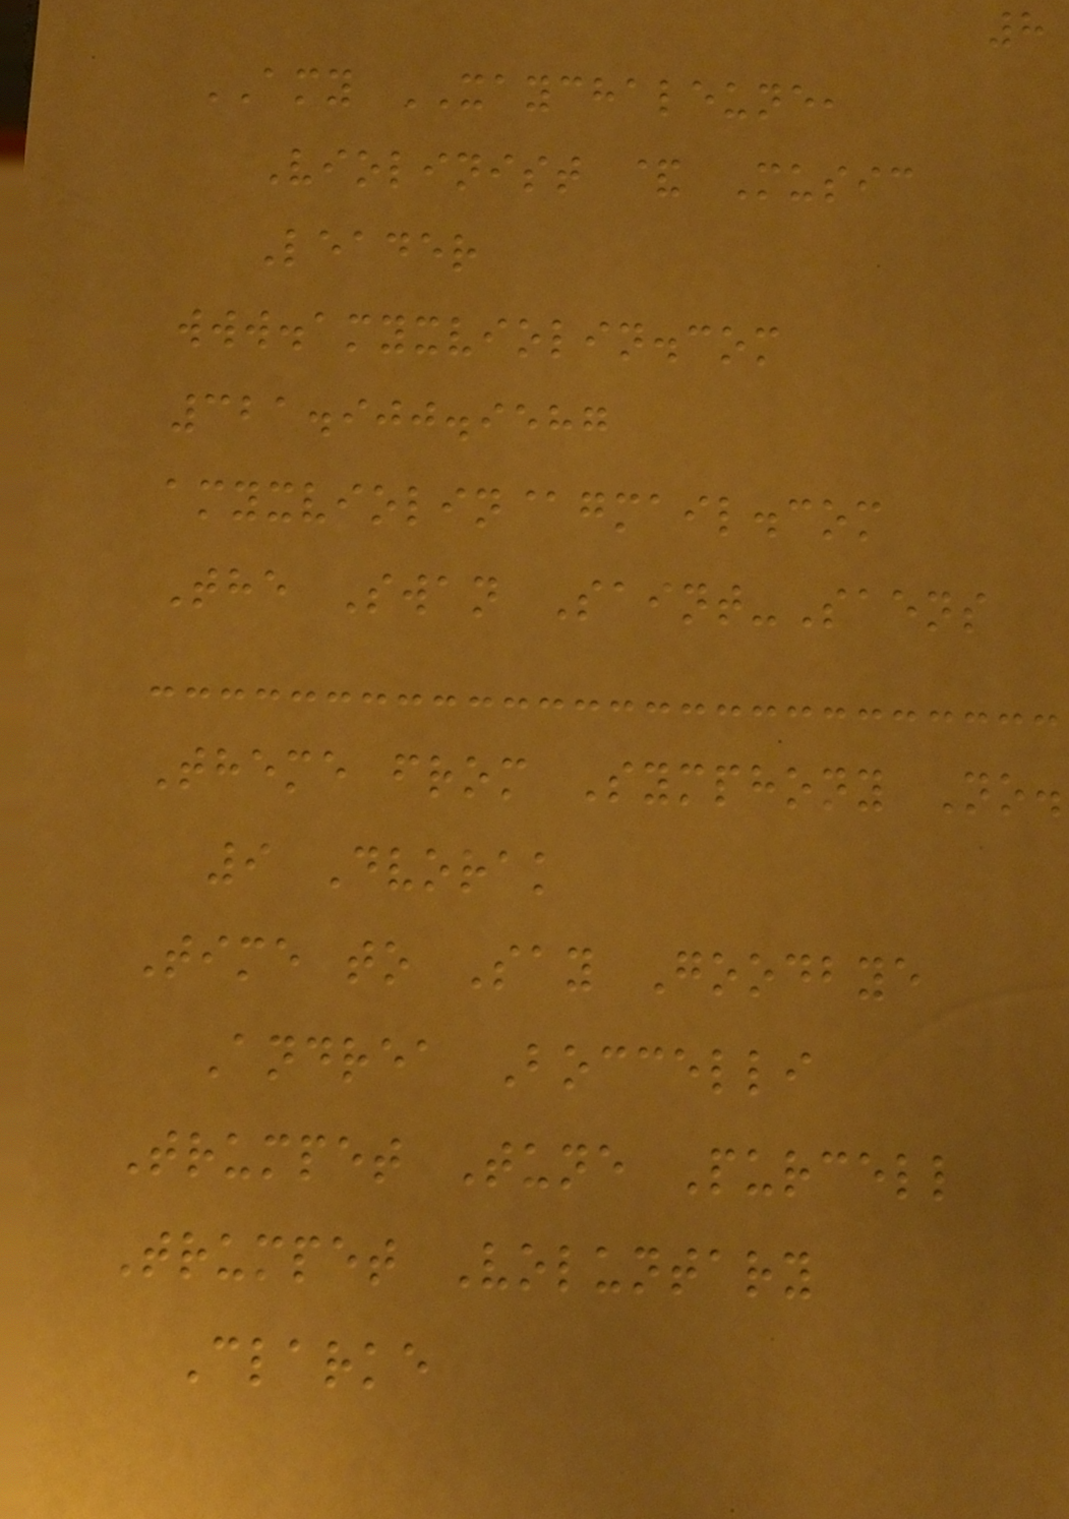8
AMY XAYCHALEUNE,
Violinist & Music
Leader
www.amyxviolin.com
321.900.9587
amyxviolin@gmail.com
The Swan Saint-Saens
Theme from Symphony No.
9 Dvorak
Time to Say Goodbye
Andrea Boccelli
Trumpet Tune Purcell
Trumpet Voluntary
Clarke
